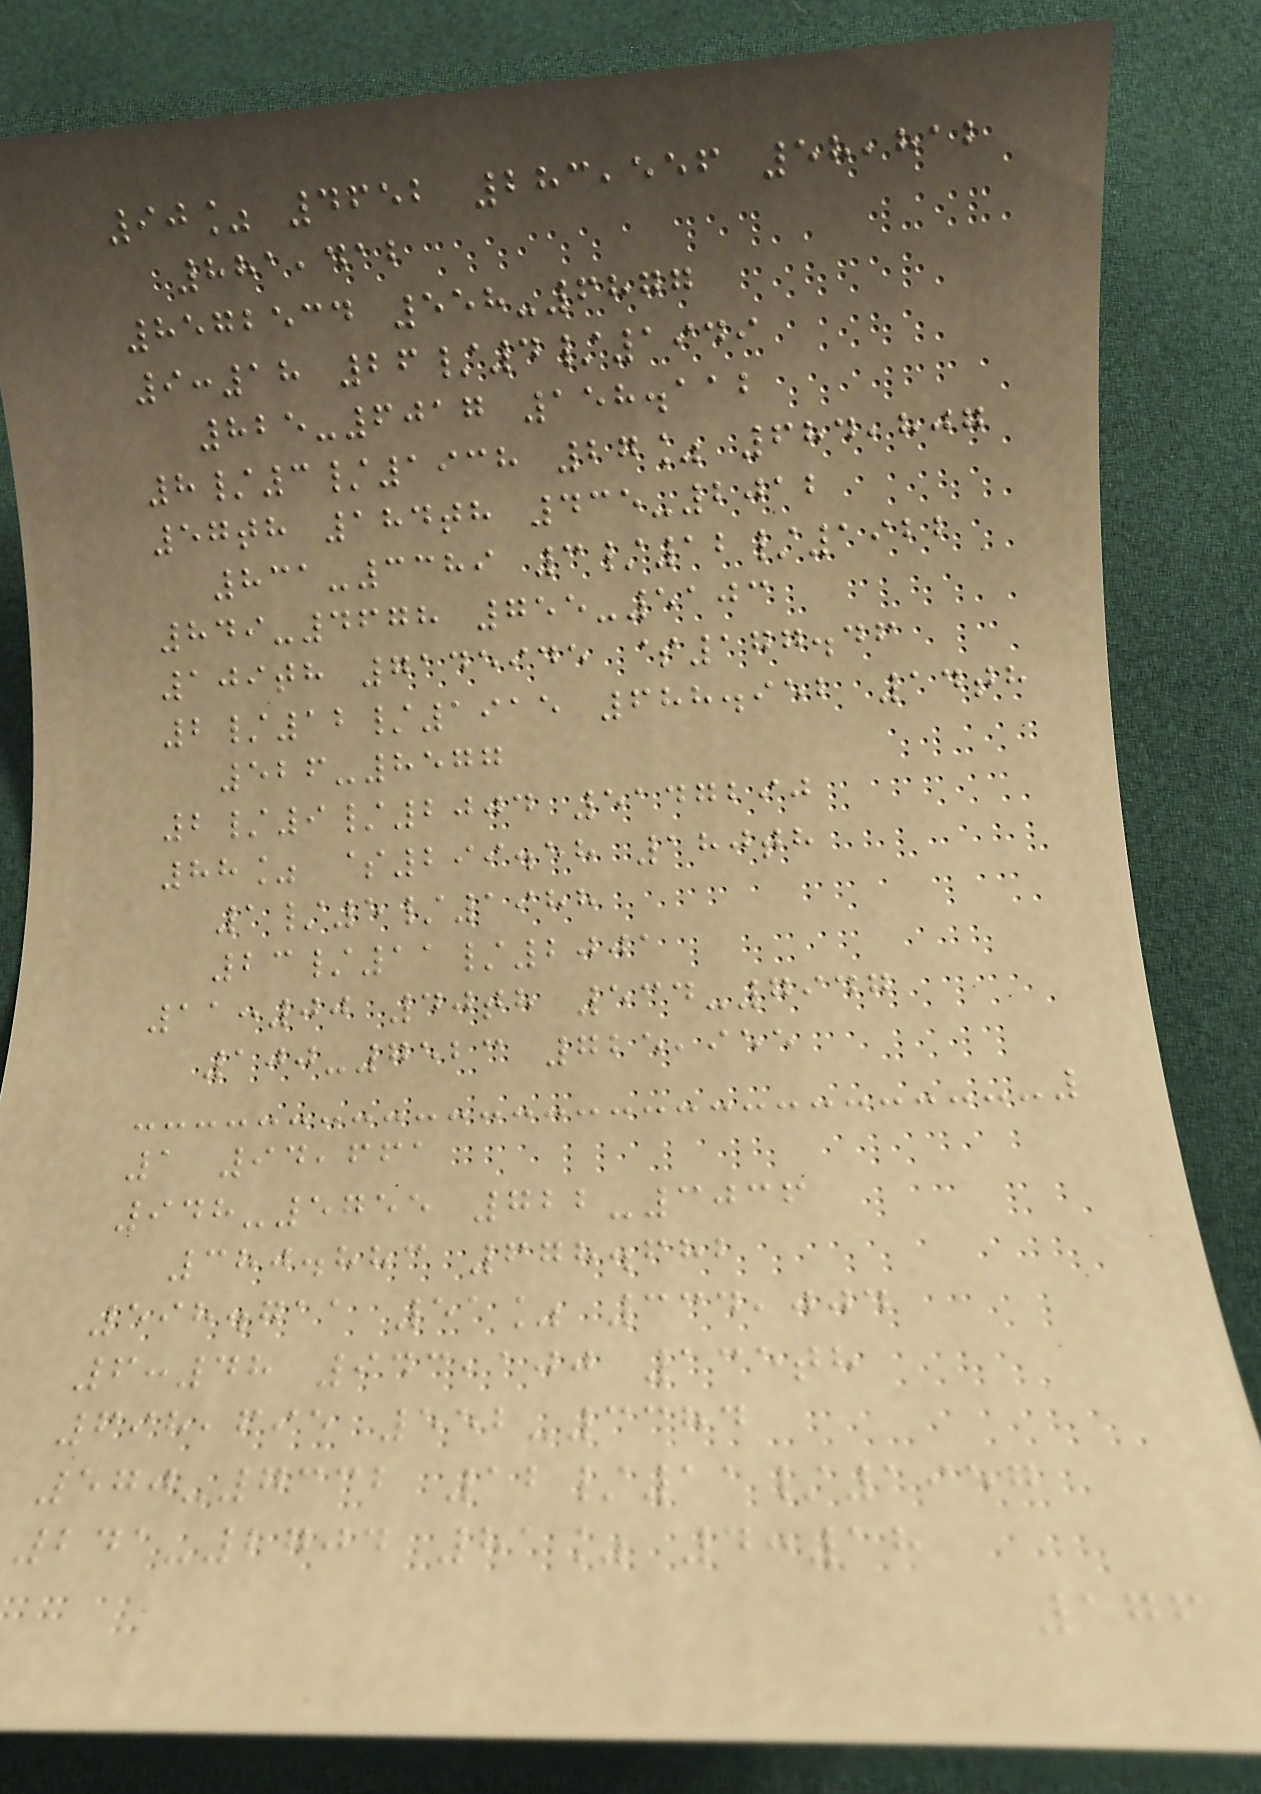90% 4652 283,556 58,812
881,412
8572534 558-6877
9:18 26/4/1949
825-6017 158.112
8/3/1938 27% 684,807
57th 184th 435-2012
831-3389 3/12/1922
849-4678 755-5103
109th 7145945 $177.46
2/12/1915 688.952 14th
526-8577
2/9/2004 5147290
88% $299.58 180th
1/5/1988
23/11/2001
11:00 40th 534-7947
100-7523 725,955
1 94,661
948-5755 722-3036
380.883 678.682
598.711 51% 334,004
6:48 943,100 135th
698,695 552-3384
570-7332 12/11/1957
241-2704 81% 4:18
176
